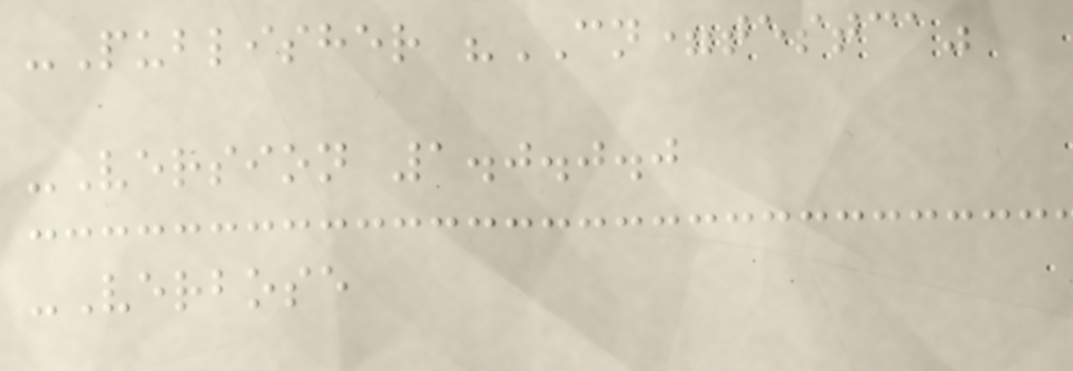-Publisher "CN=testca"
-Version 1.0.0.0
-Verbose
